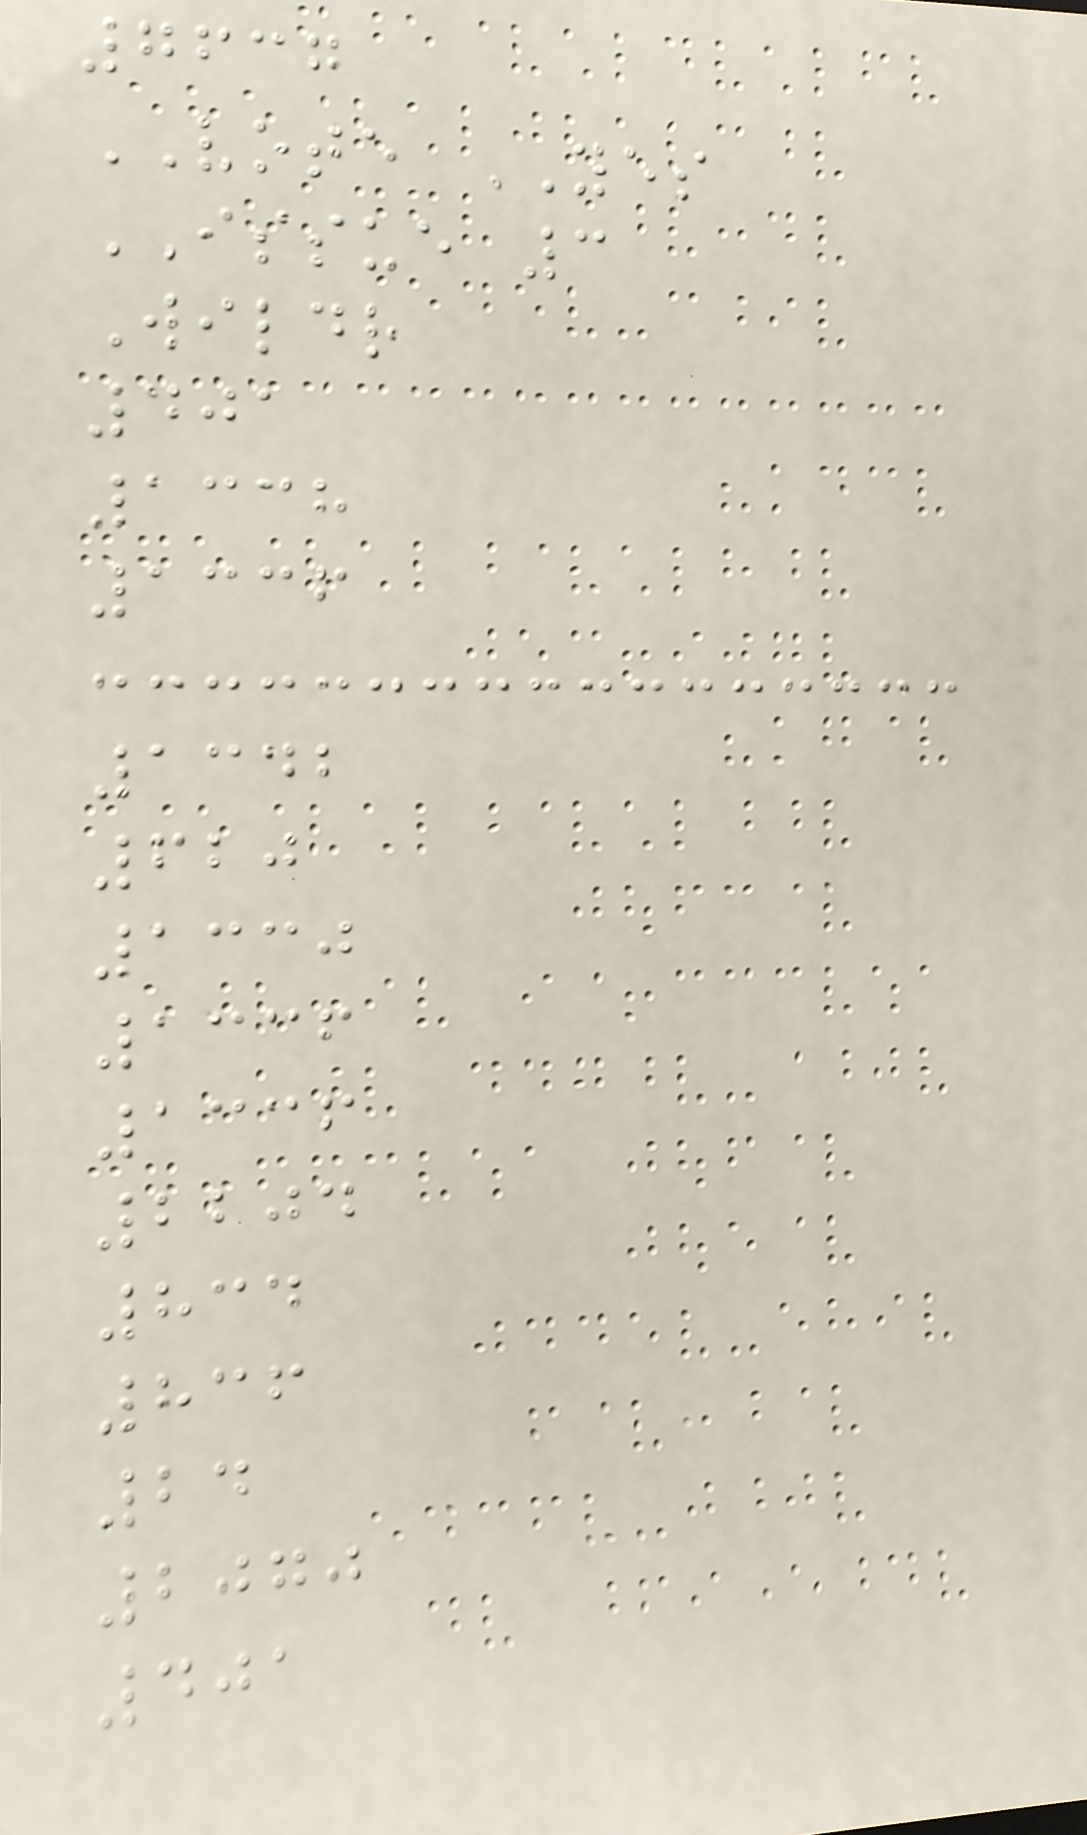7637
VOTE YES
ISSUE 3
Wildr
401
1338
1336
1342
620
1330
1336
1336
2204
834
836
24
2070
401
